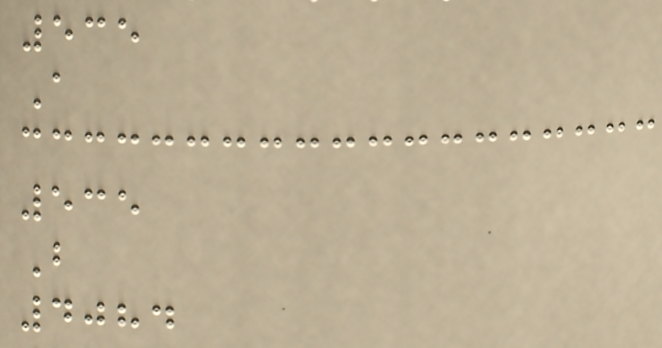535
A
535
B
4084
